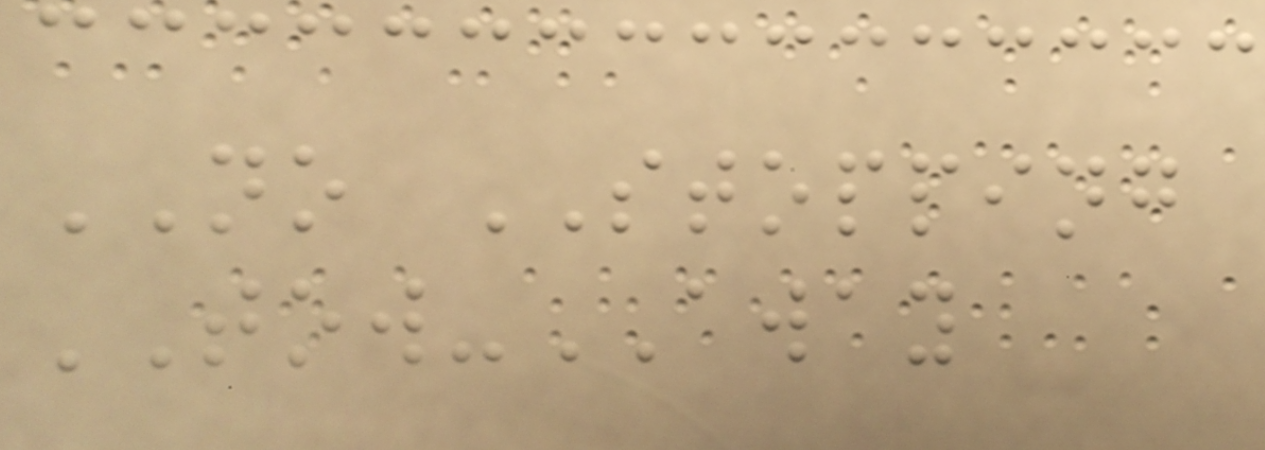NO STOPPING
TOW-AWAY
